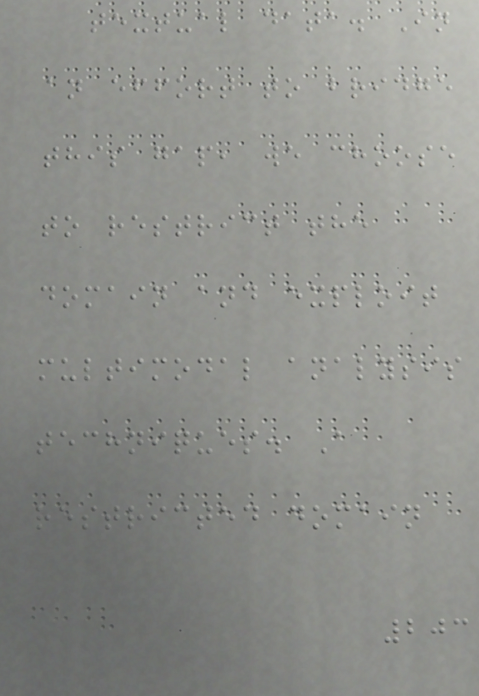textual data. In
an effort to bridge
this gap, we choose
to restrict the
domain and exploit
multimodal analysis
techniques. A
restricted domain
203
